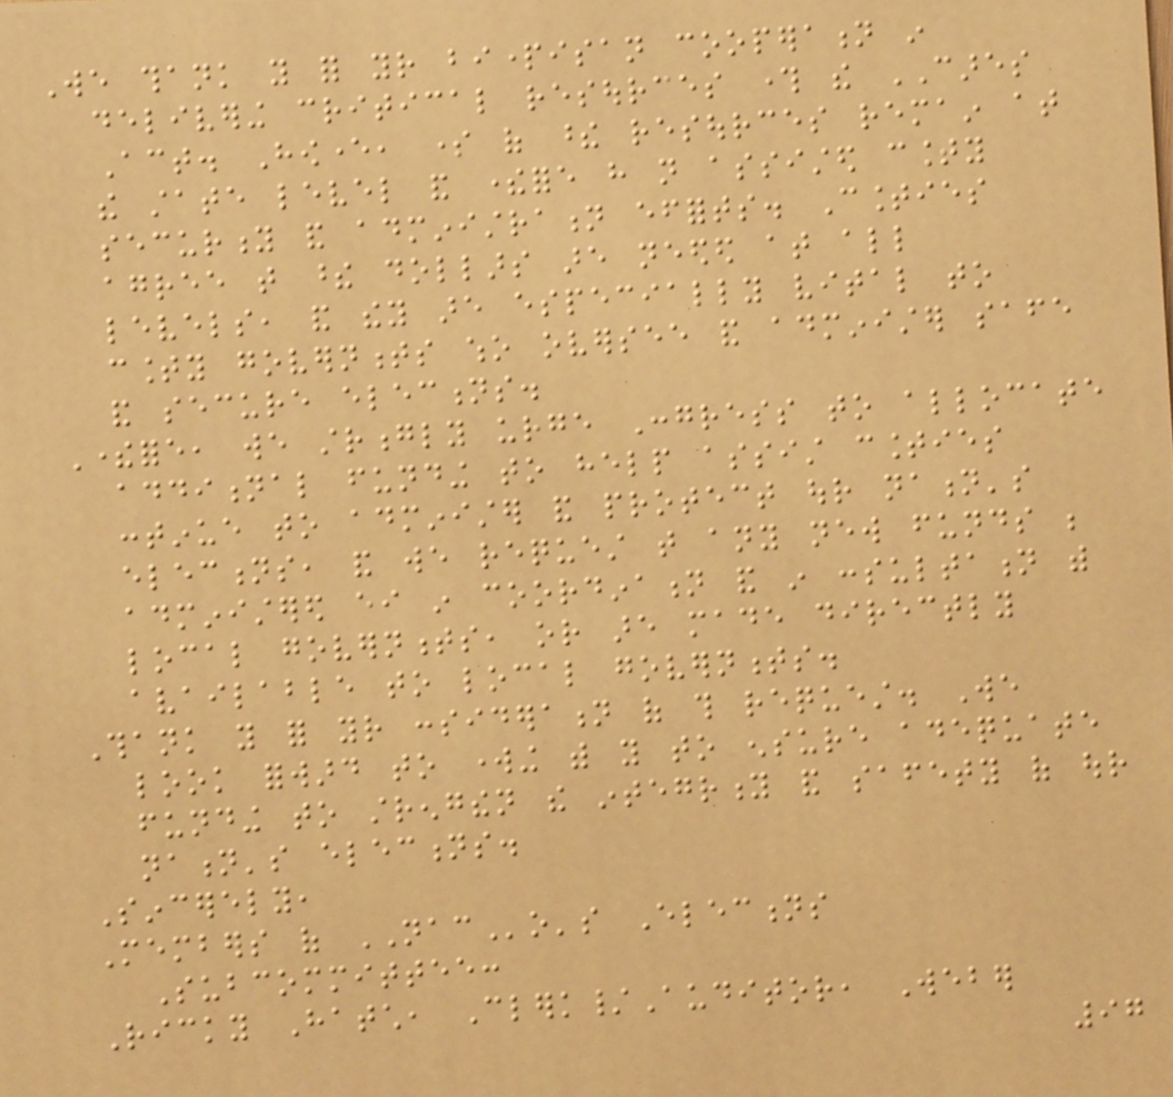We thank you for your bipartisan cooperation in
delivering critical resources through the CARES
Act. However, some of these resources remain at
the state level and therefore have not assisted county
security and administration efforts. Counties
agree that these dollars are needed at all
levels, and they are especially vital to
county governments who oversee and administer safe
and secure elections.
Therefore, we strongly urge Congress to allocate
additional funding to help assist counties
continue to administer and protect our nation's
elections, and we request that any new funds be
administered either in coordination and in consultation with
local governments, or are made directly
available to local governments.
Thank you for your consideration of this request. We
look forward to working with you to ensure adequate
funding to strengthen the integrity and safety of our
nation's elections.
Sincerely,
Members of NACo's Elections
Subcommittee:
Ricky Hatch, Clerk/Auditor, Weber
97
